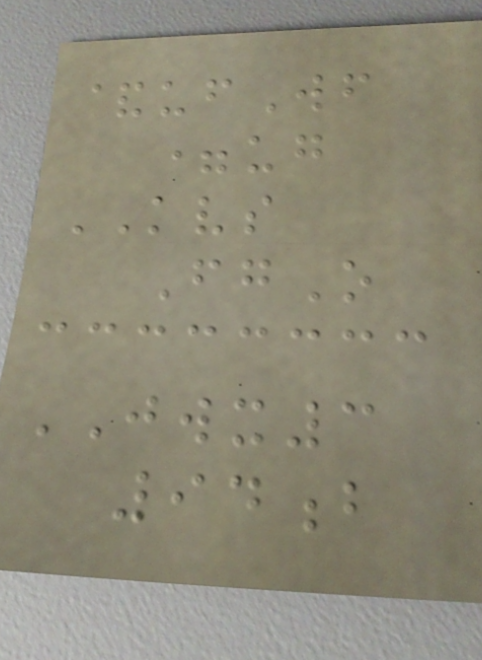&ufWf
=ug
KVS
FgO
JWX3
94b
